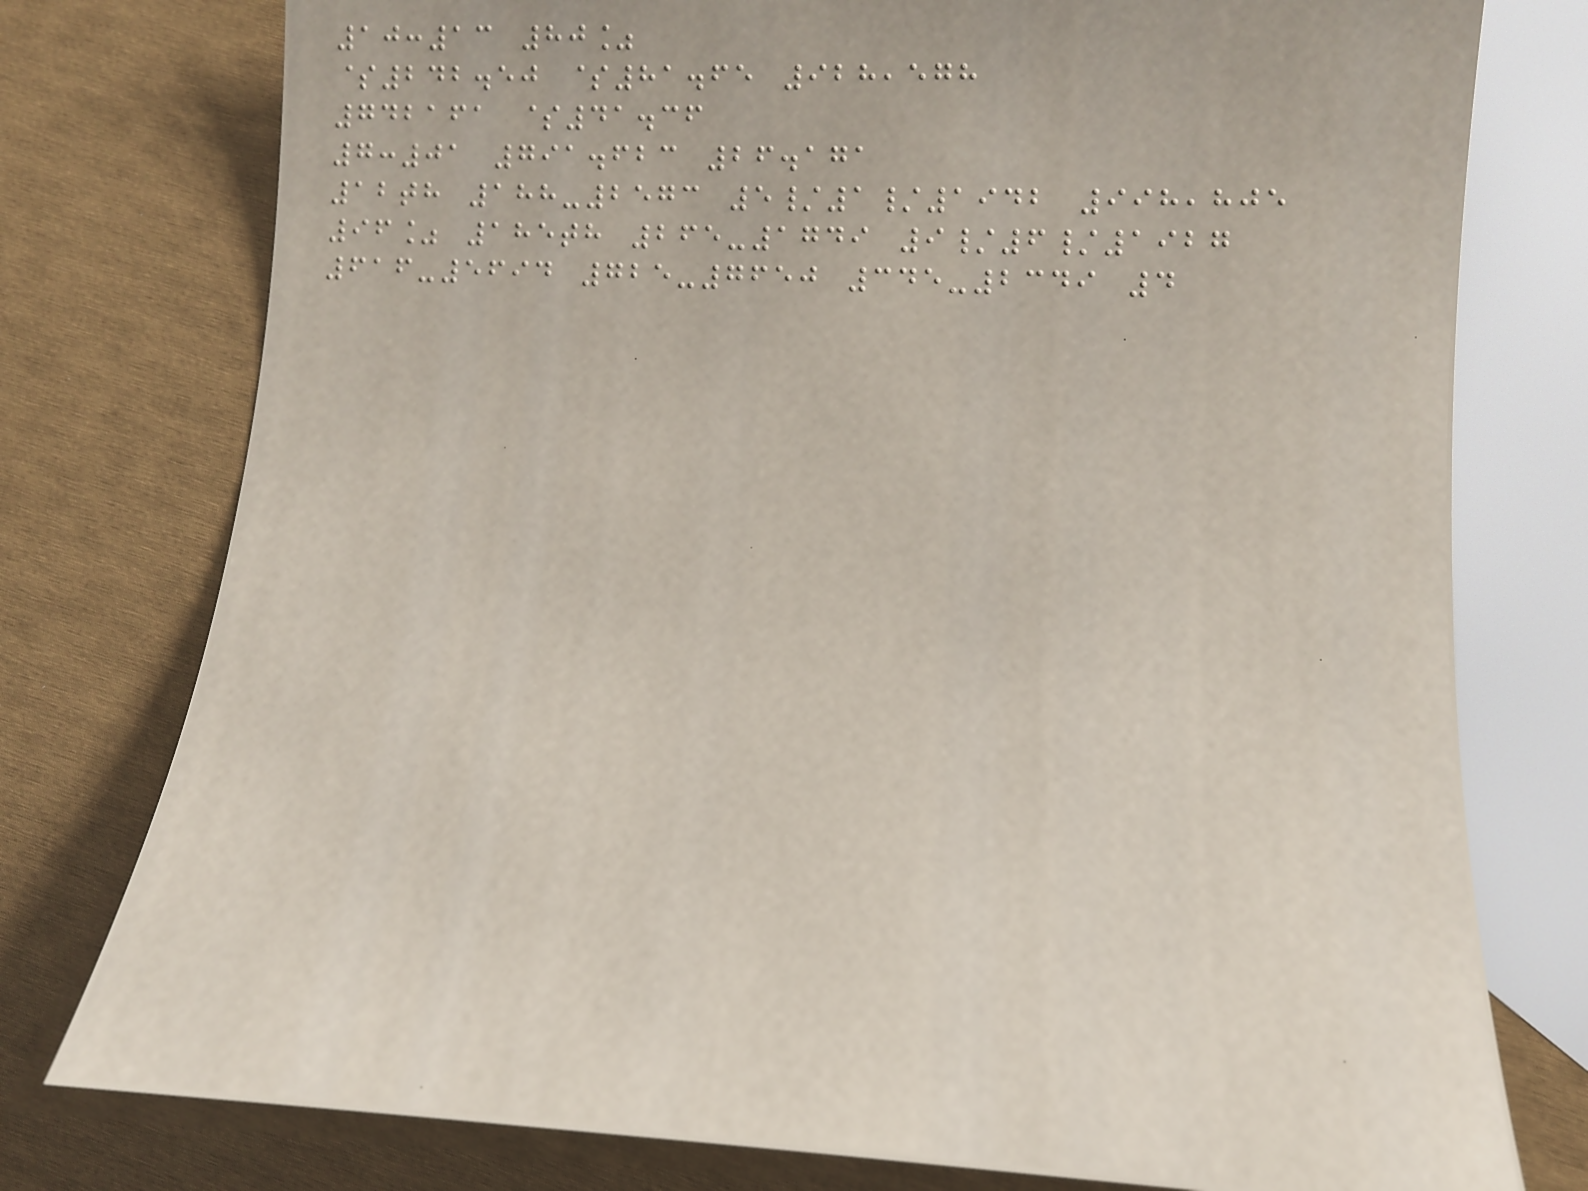10:13 80%
$242.50 $81.65 928,578
742161 $41.36
7:01 791.623 26.171
12th 188-2573 5/1/1942 998,805
96% 185th 265-1749 9/6/1927
616-5694 725-7650 345-2349 4
